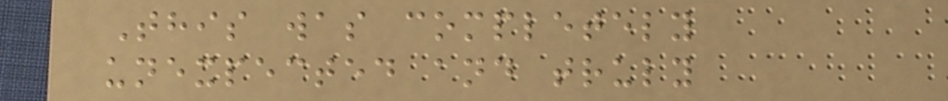This was completely
unexpected and truly
